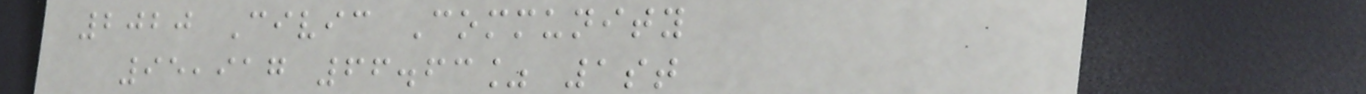2020 Civic Community
95,917 66.63% 1st
